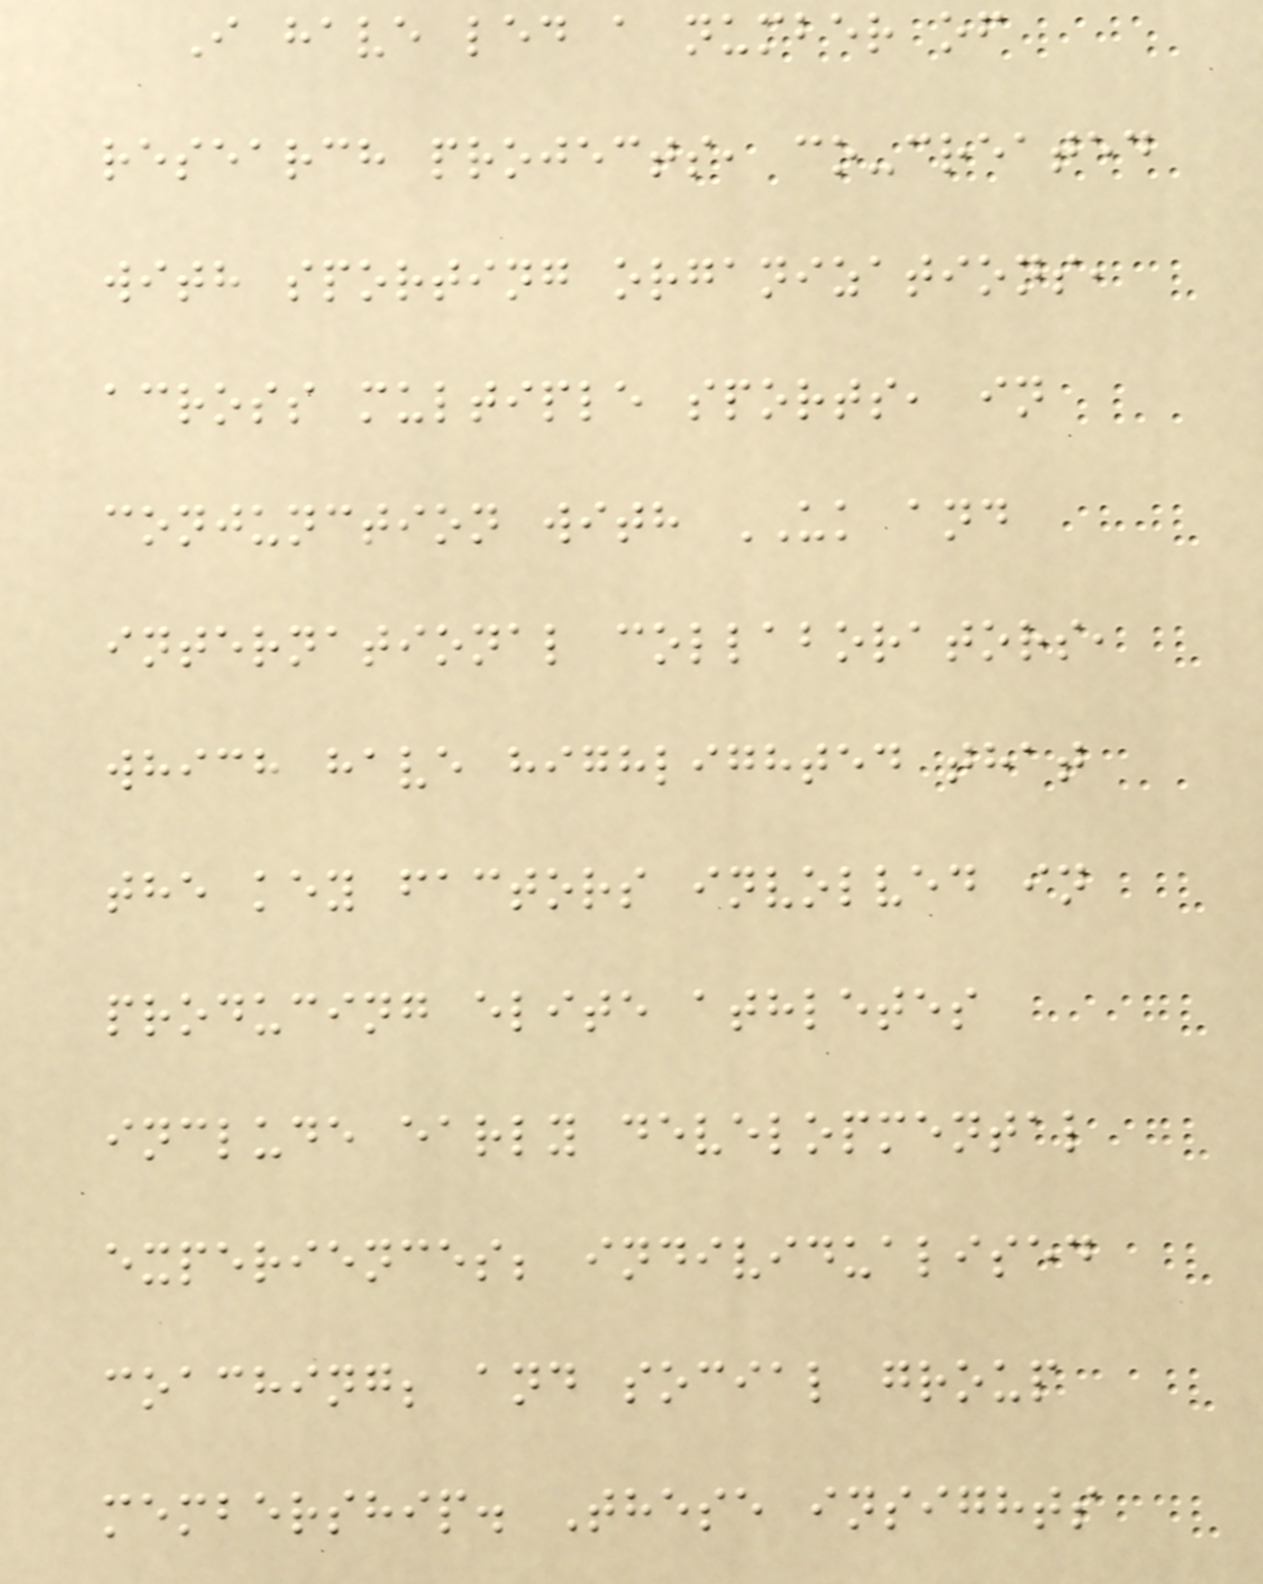I have led a number of
research projects, co-created
with sporting organizations,
across multiple sports, in
conjunction with UK and
international collaborators,
which have highlighted that
the key factors involved in
producing elite athletes
include early developmental
experiences; individualised
coaching; and social group
membership. These insights
